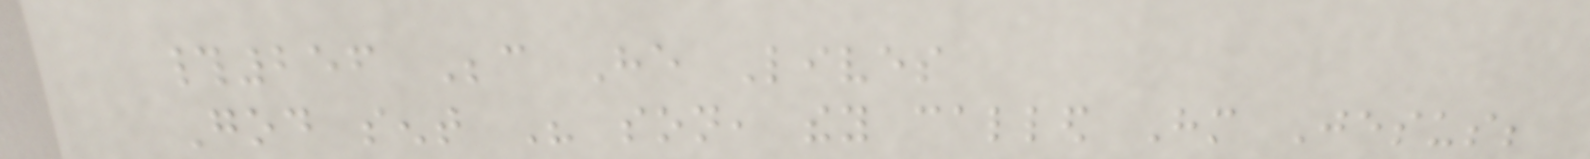#256 Because He Lives
God sent His son, they called Him Jesus;
